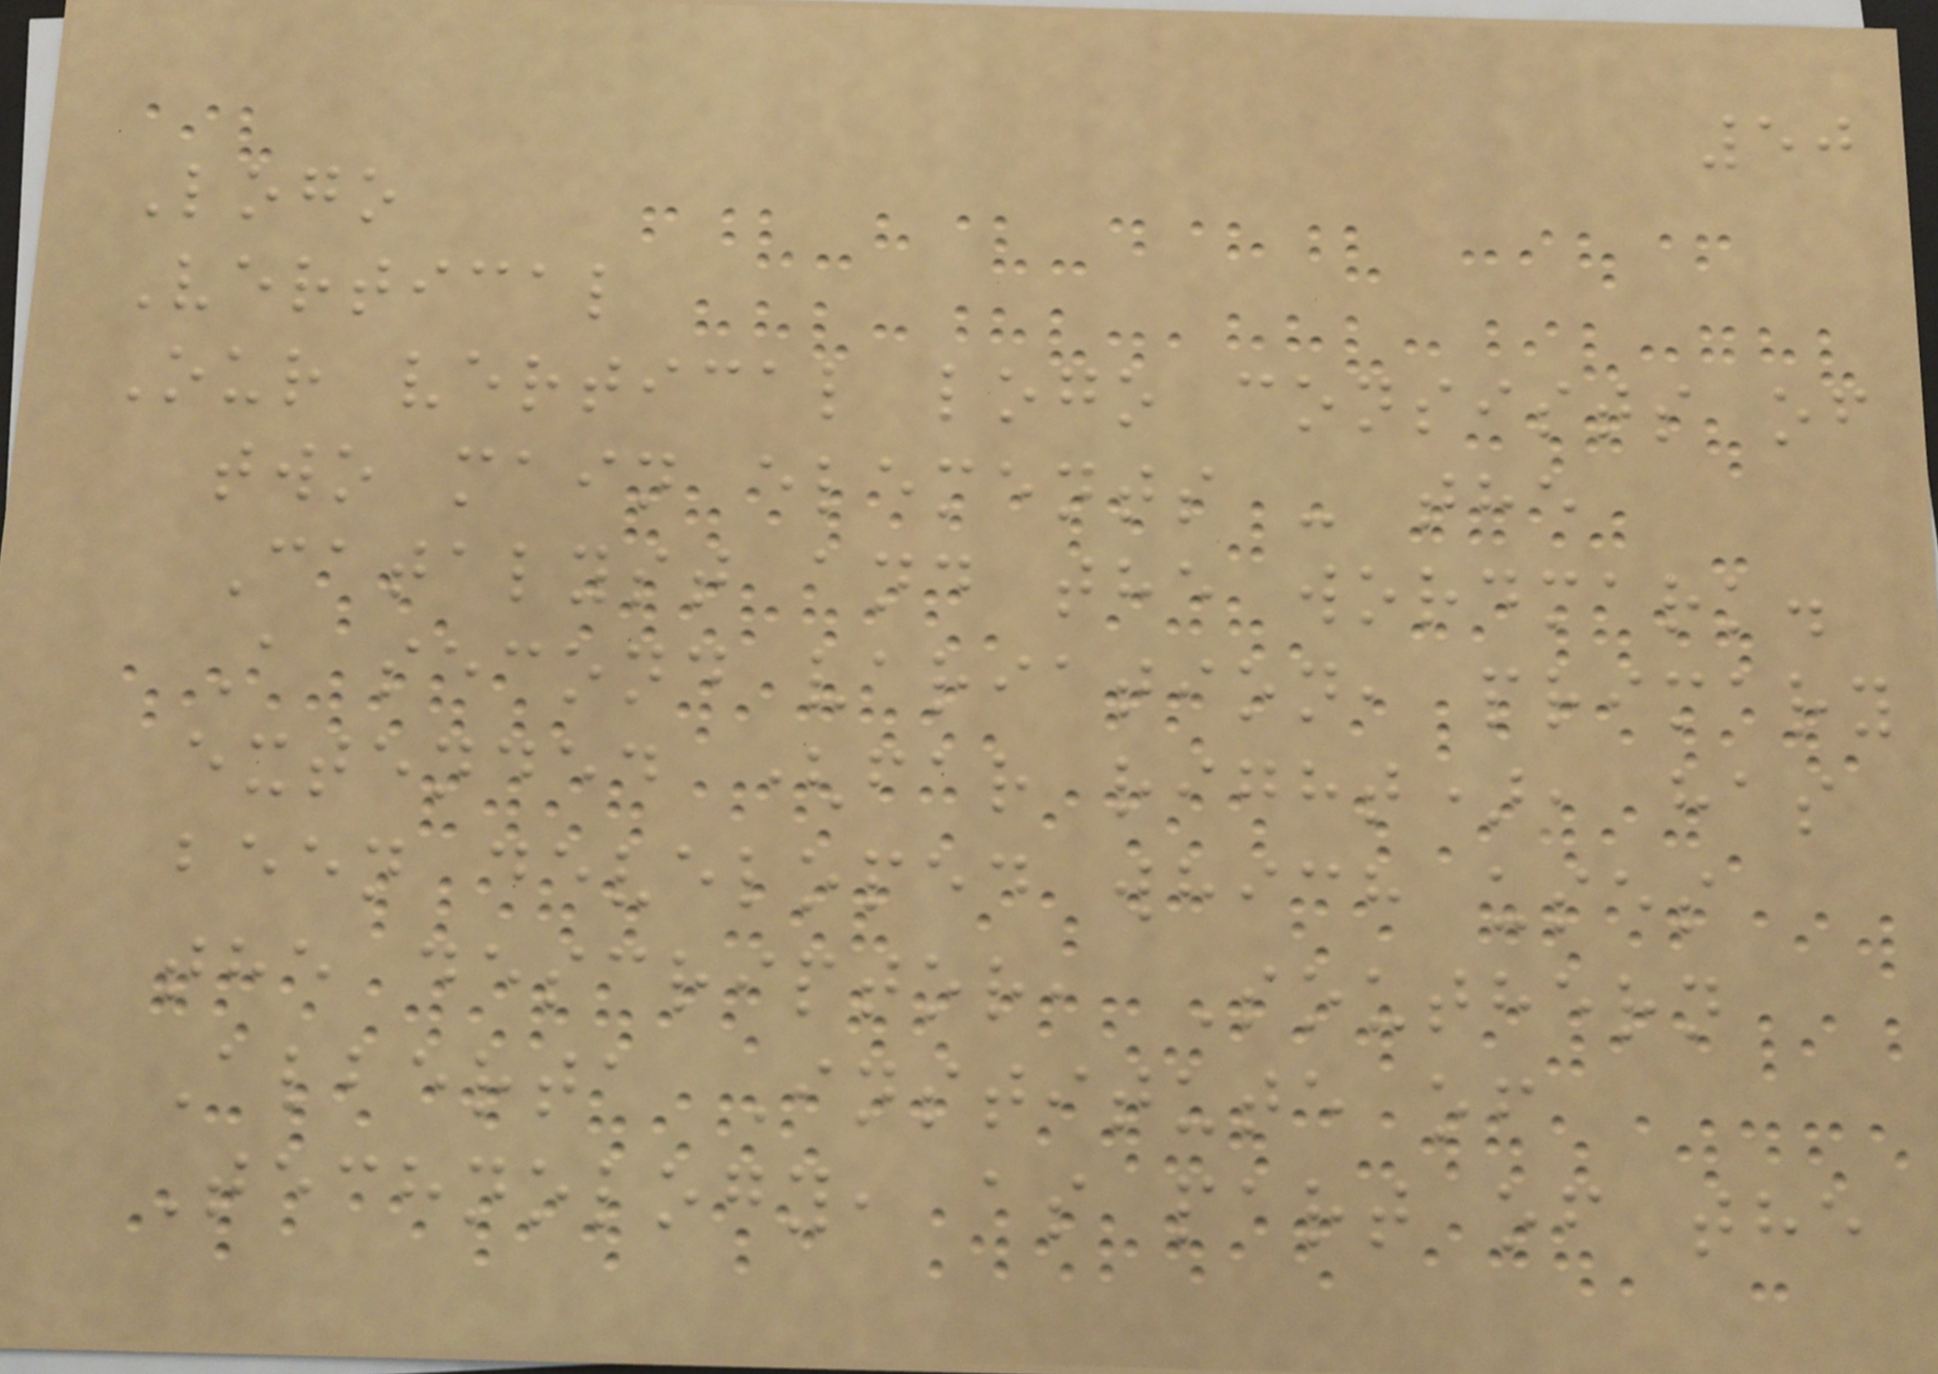50
Logo
Vertical
Our vertical logo consists of
two main elements - the
Catalyst and the wordmark.
A second variation, primary
extended (far right), has
been developed which uses
the descriptor, Southern
Alberta Institute of
Technology, as part of the
